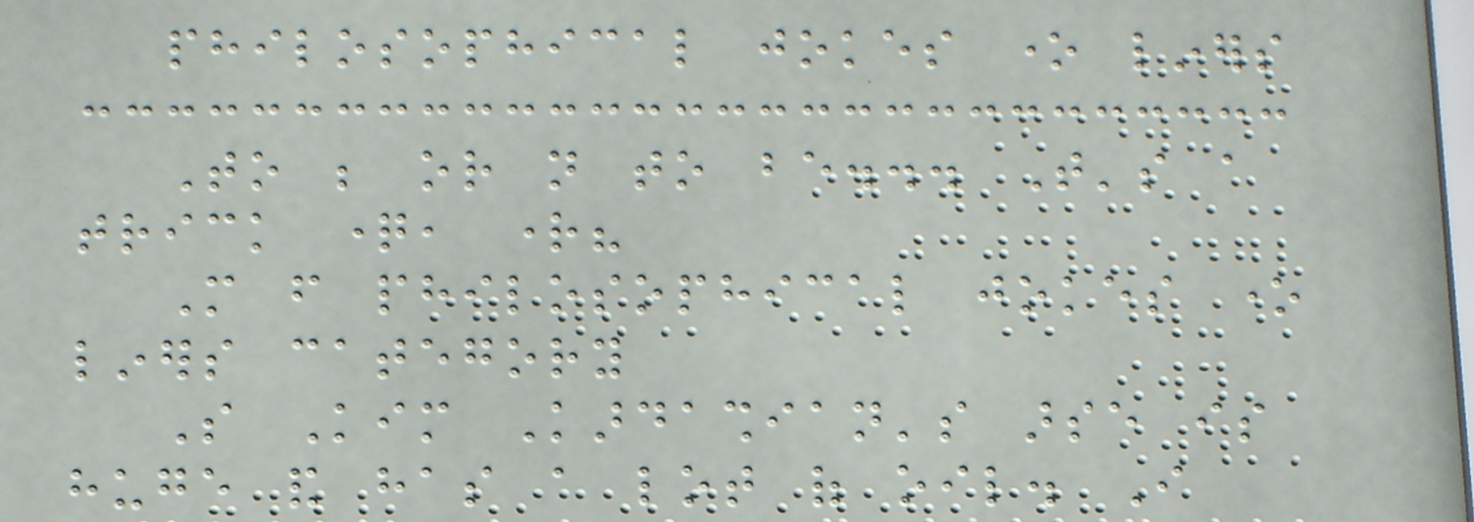philosophical jokes one liners
To be or not to be... That's a
trick question, right?
More from philosophical jokes one
liners category
So Kim Kardashian's arse is
huge and has a lot of oil. I
